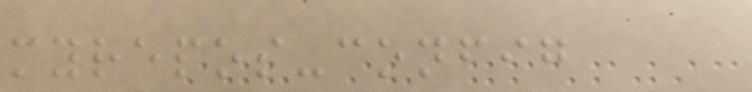myrepos-config
